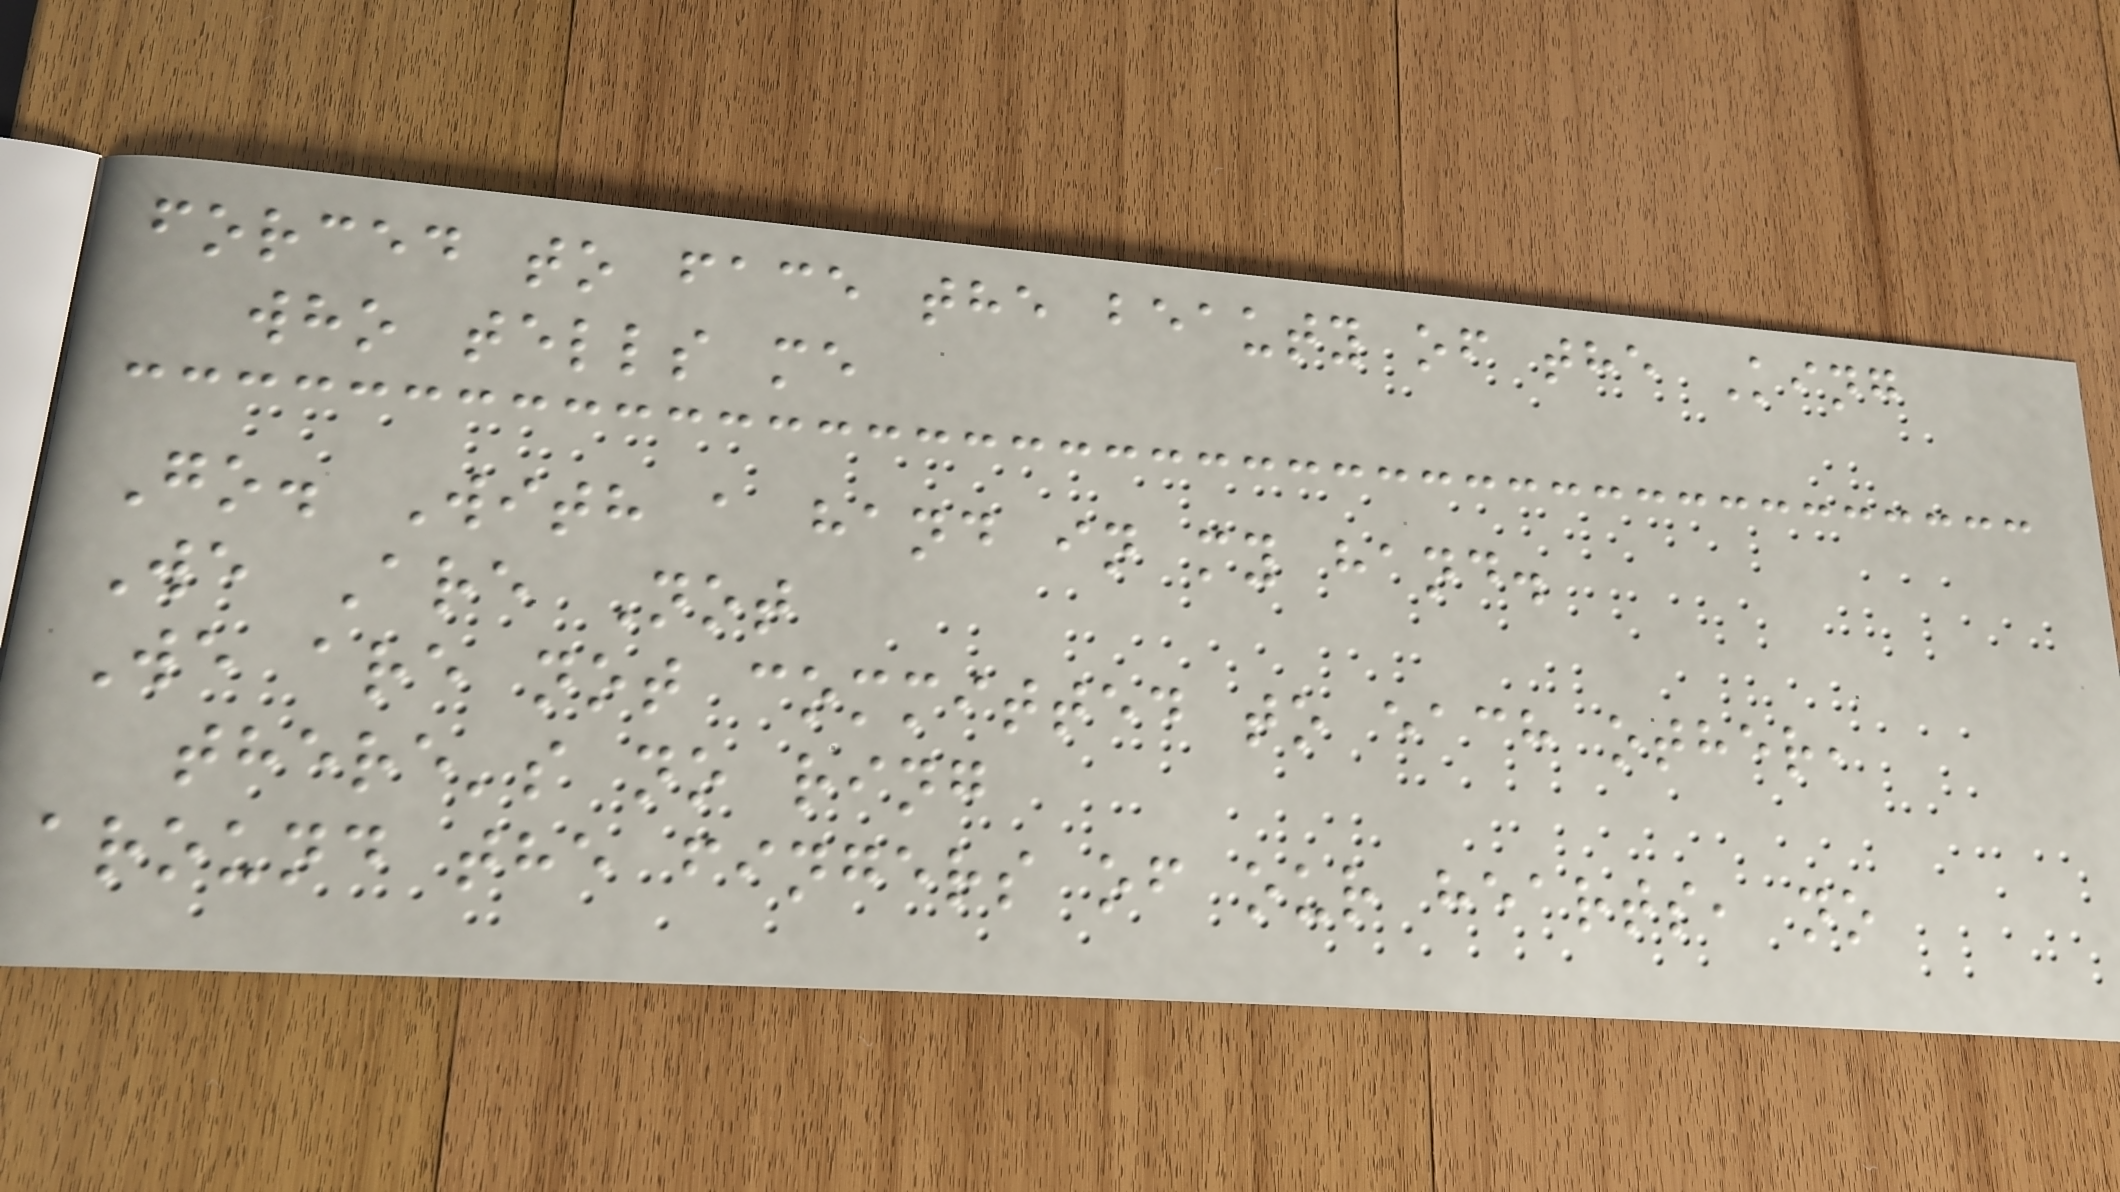forced to face the beauty of the King
who tells me
Go. With a hand in my hand.
We Are Not
We are not committed to each other,
there's no ring
around the fingers of our hearts, no
